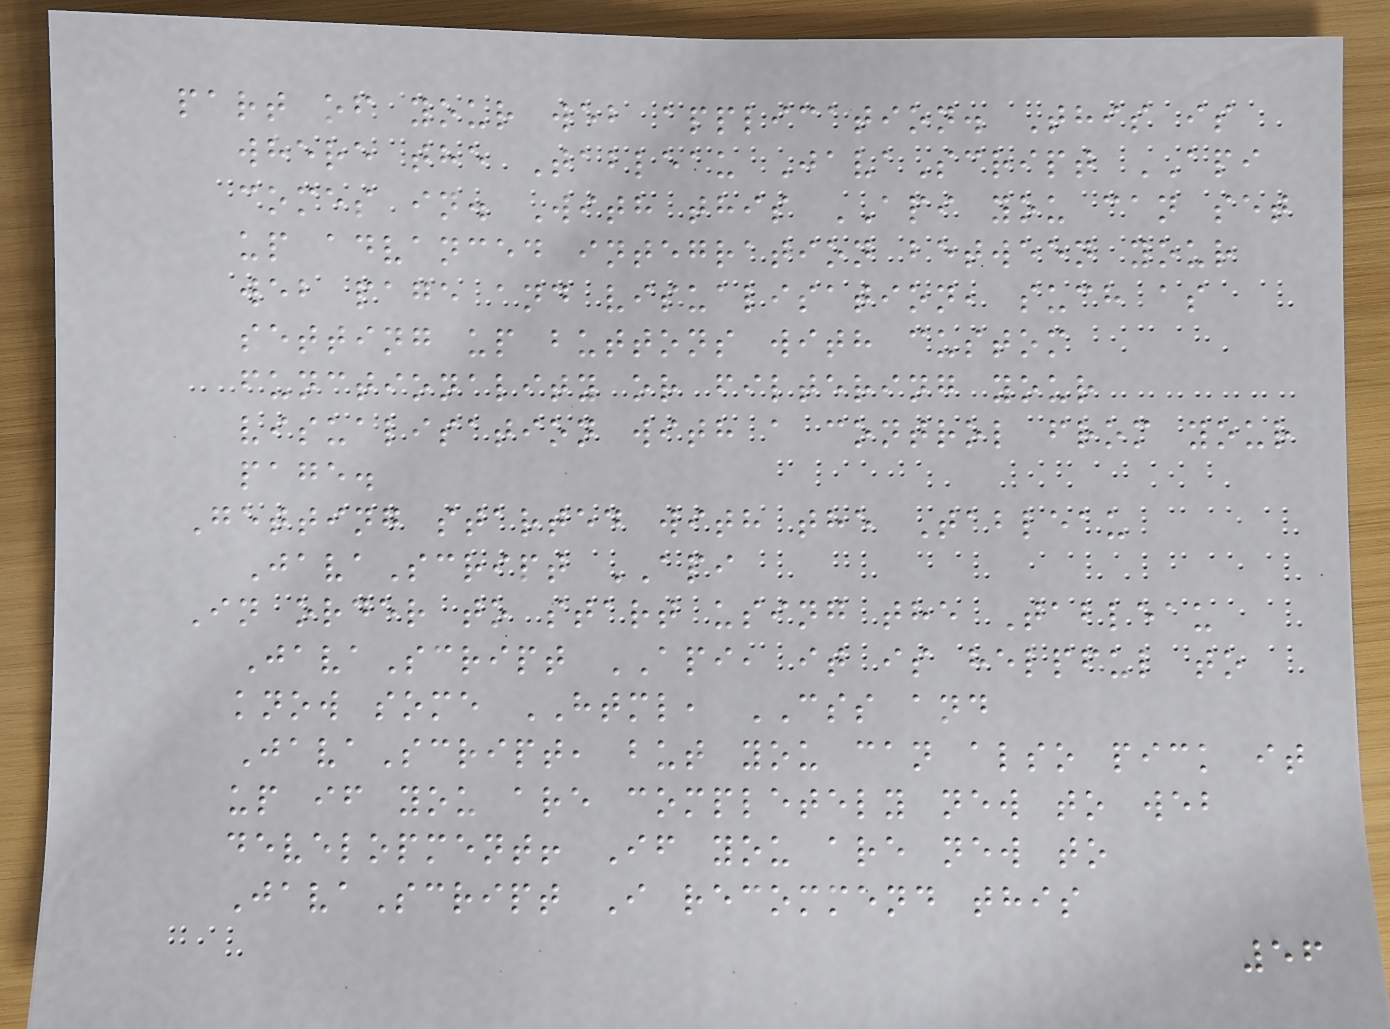part of your web application. This is
where the Tableau JavaScript API
comes in. With this API you can set
up advanced integration between your
web page and visualisation, such as
setting up buttons with custom
functionality or filtering your
visualisation with a control from your
page.
Getting started with the Tableau
JavaScript API
In order to start using the Tableau
JavaScript API, it is helpful to
know some HTML, CSS and
JavaScript, but you can also pick it
up if you are completely new to web
development! If you are new to
JavaScript I recommend this
56
